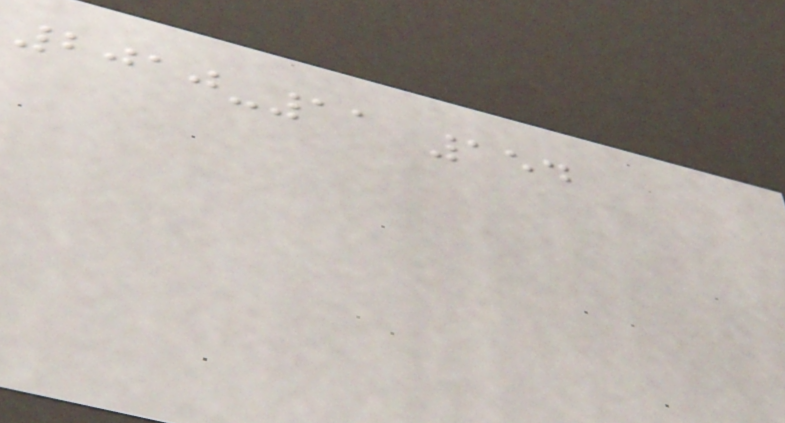2010-11 154
